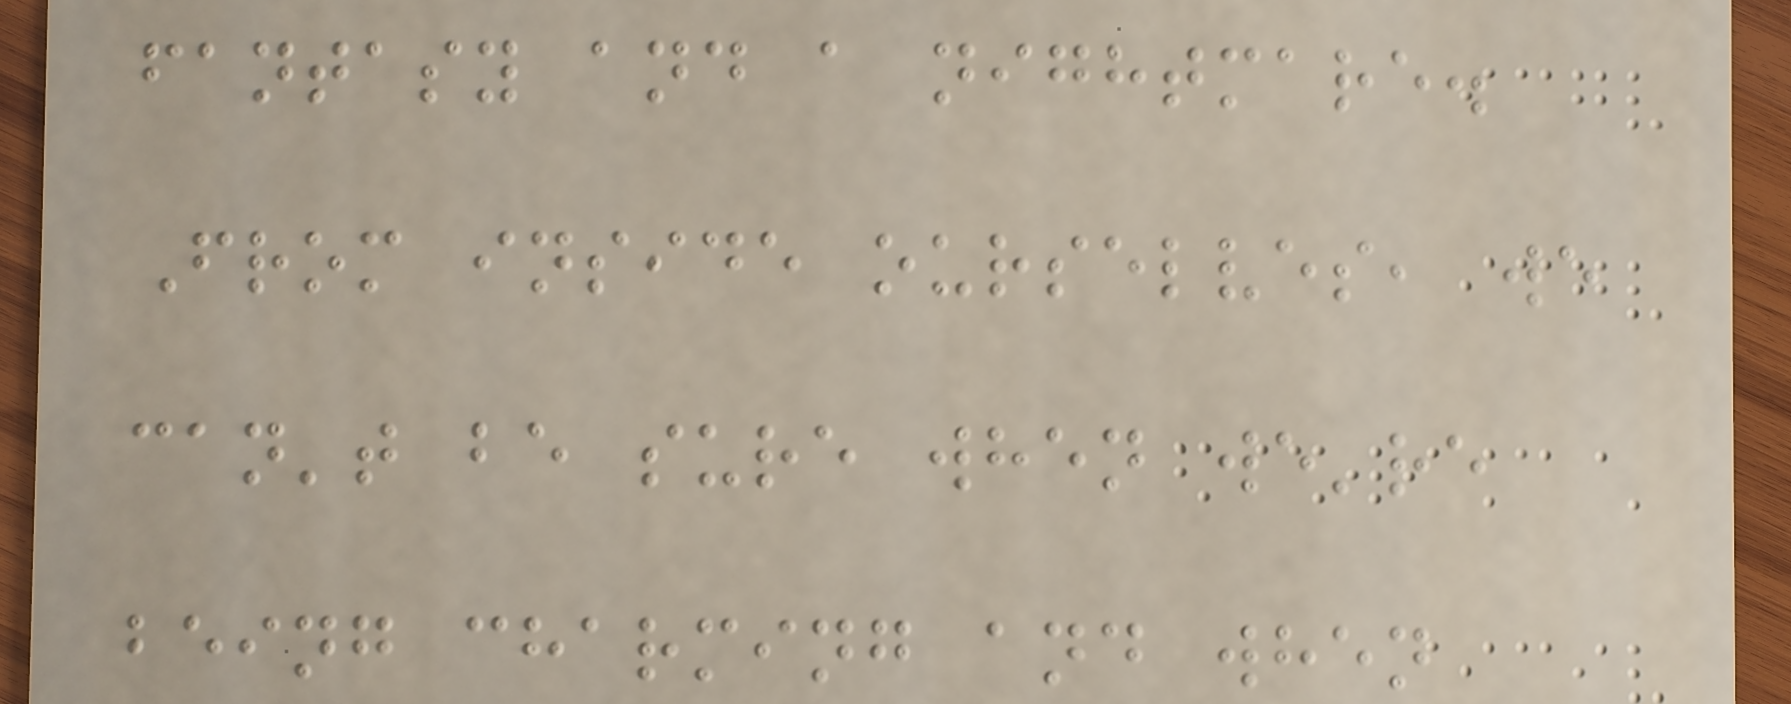fantasy and a nightmare.
From inside ourselves, we
can't be sure when we're
being charming and when
